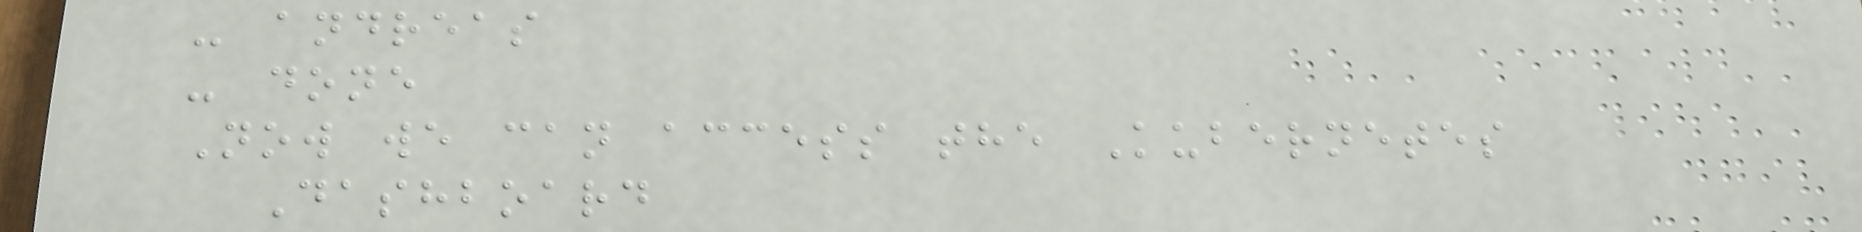- andreas
- done
Now we can access the Kubernetes
Dashboard
